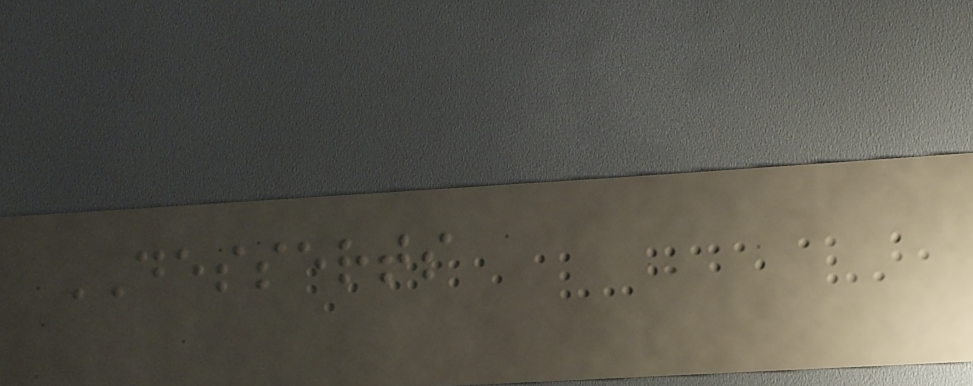DESSERTS
